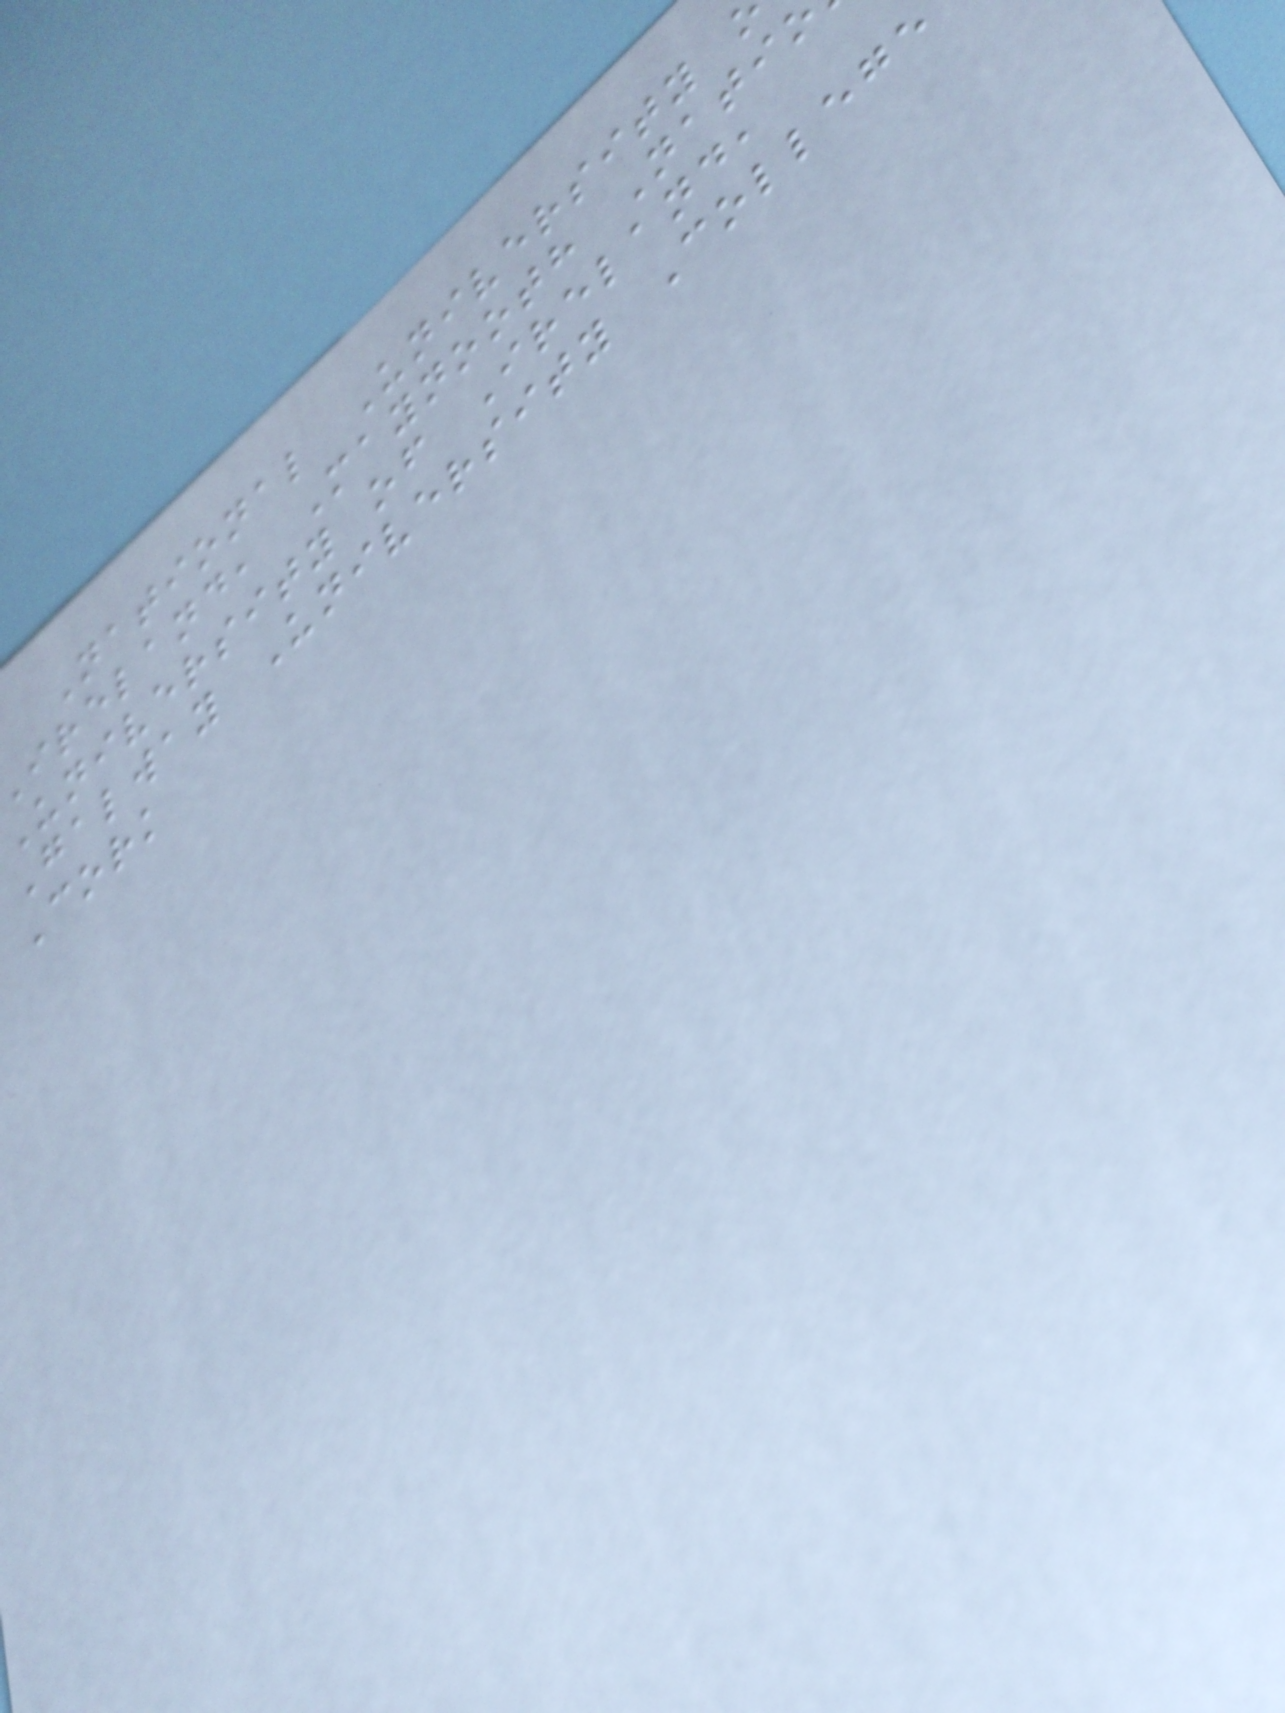National University
ireland, Maynooth Nati
University of Ireland,
Galway University College
Cork
